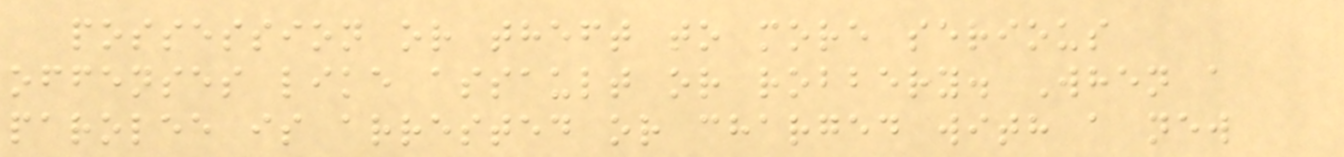possession or theft to more serious
offenses like assault or robbery. When a
parolee is arrested or charged with a new
